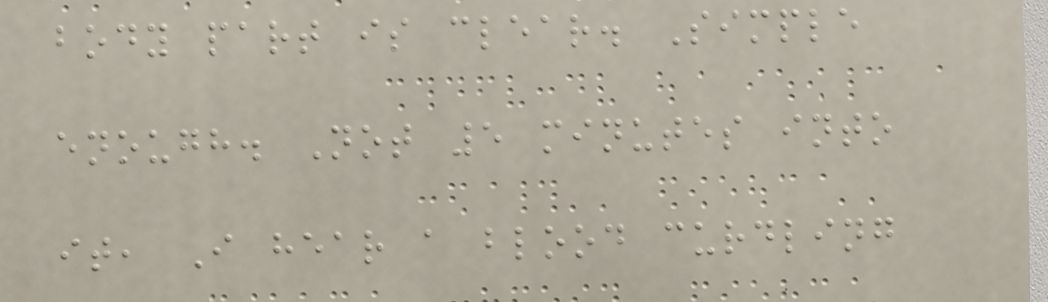body part is clear. Simple
enough. Not 5 minutes into
it, I hear a blood curdling
